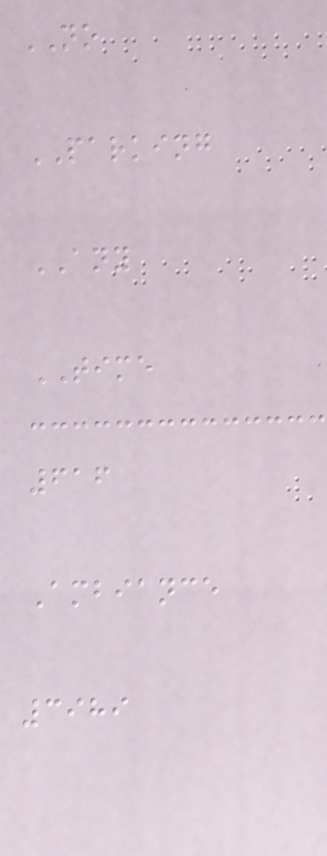NO
PARKING
ANY
TIME
616
Ambiance
3989
